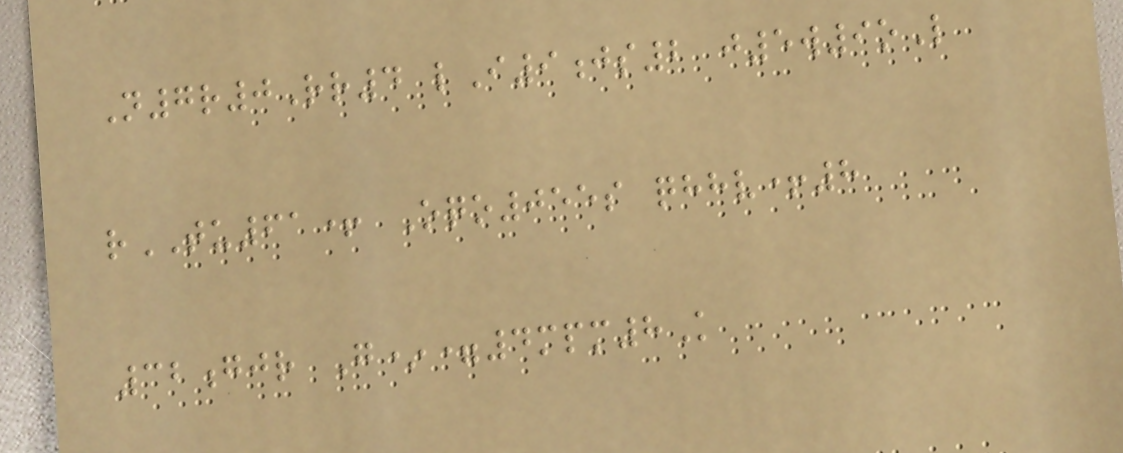N7r0Rr4 lI9js2 j5w9oL
rTU61+ Oqo055s qhhv+8
32gjr G*=4mpm8K
